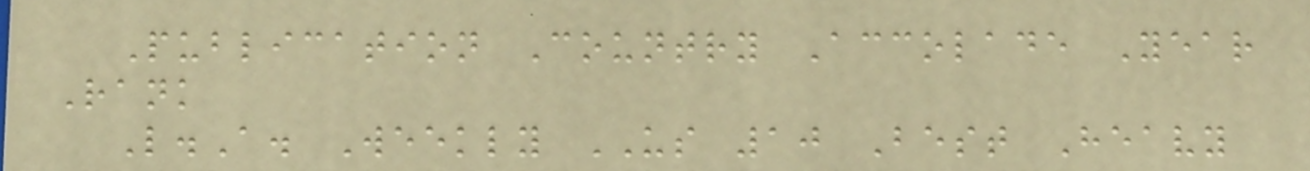Publication Country Accolade Year
Rank
L.A. Weekly US 10 Best Heavy
